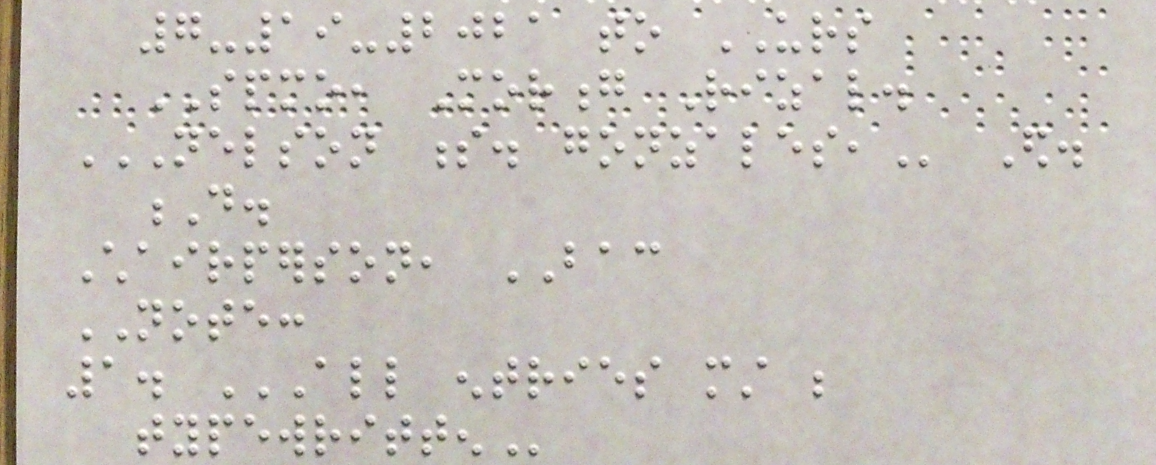7-19-2021 to URS
SPMO, Morong Rizal.
NELSON S. GONZALES, Ed.
D.
Chairperson, BAC
NOTE:
1. ALL ENTRIES MUST BE
TYPEWRITTEN
